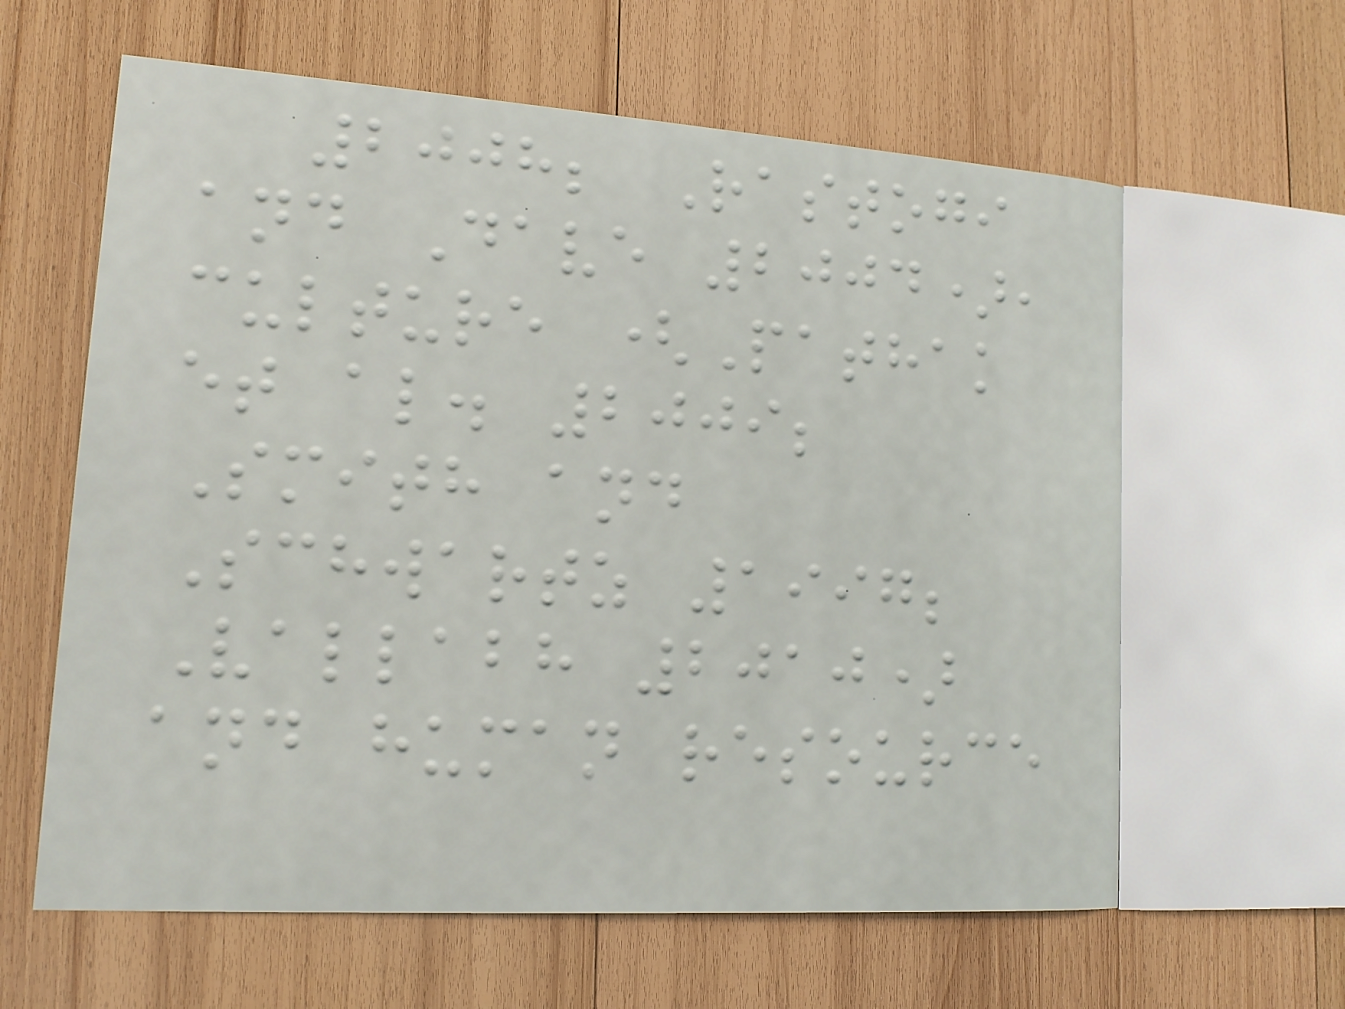2008; Rastogi
and Dave 2004),
culture (Pathak
et al. 2009;
Smith and
Schwartz 1997;
Vallabh 2010)
and human resource
